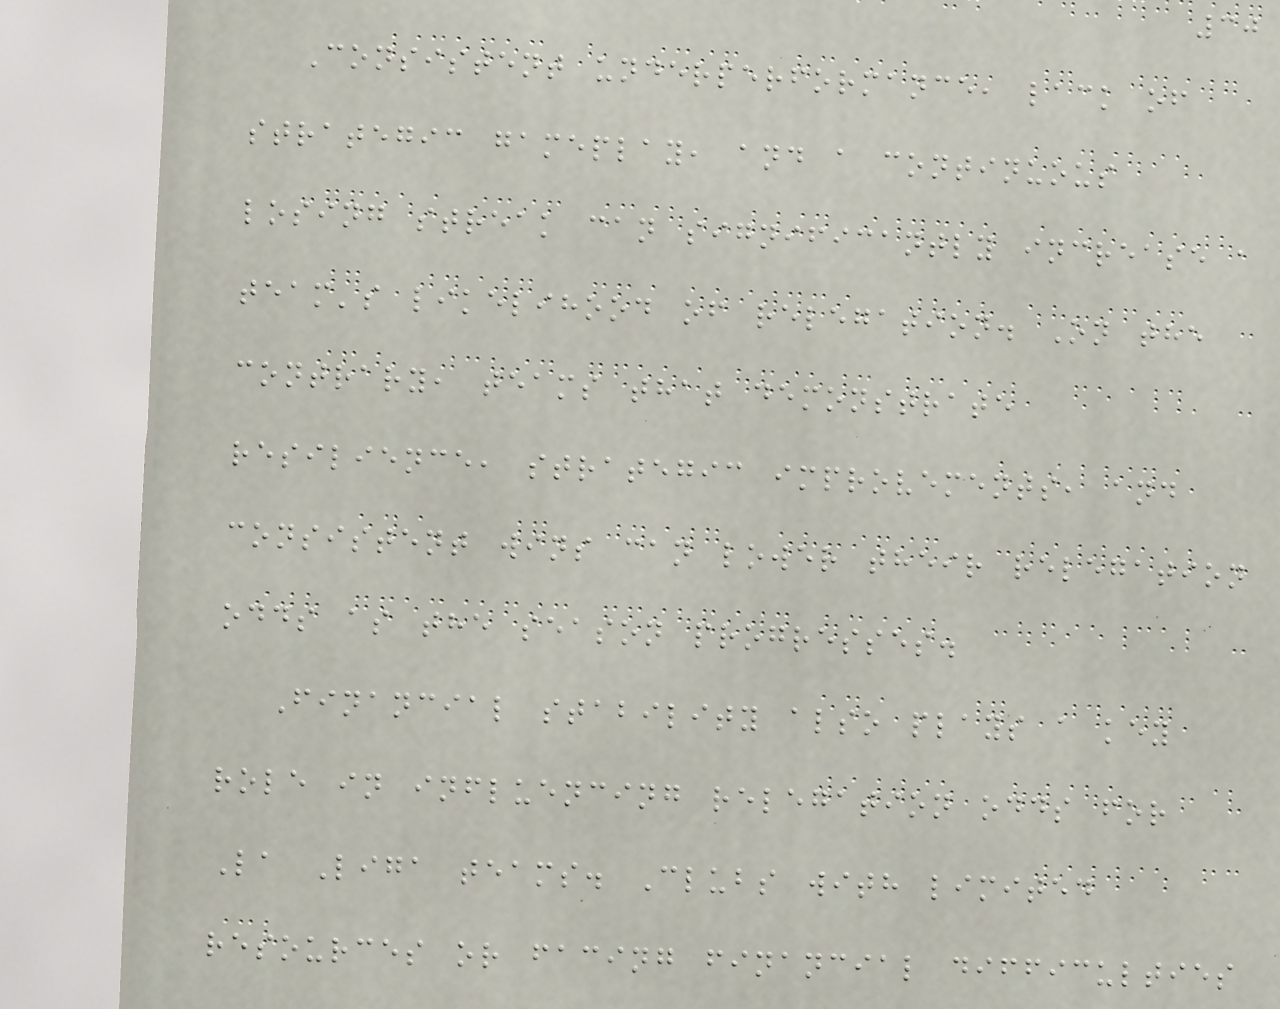30
Consistent underperformance, lack of
strategic gameplay, and a continuous
losing streak can significantly increase a
team's likelihood of relegation. On the
contrary, teams that demonstrate
resilience, strategic improvements, and
consistent wins can lower their relegation
odds as the season progresses.
Financial stability also plays a key
role in influencing relegation odds for
La Liga teams. Clubs with limited
resources or facing financial difficulties
